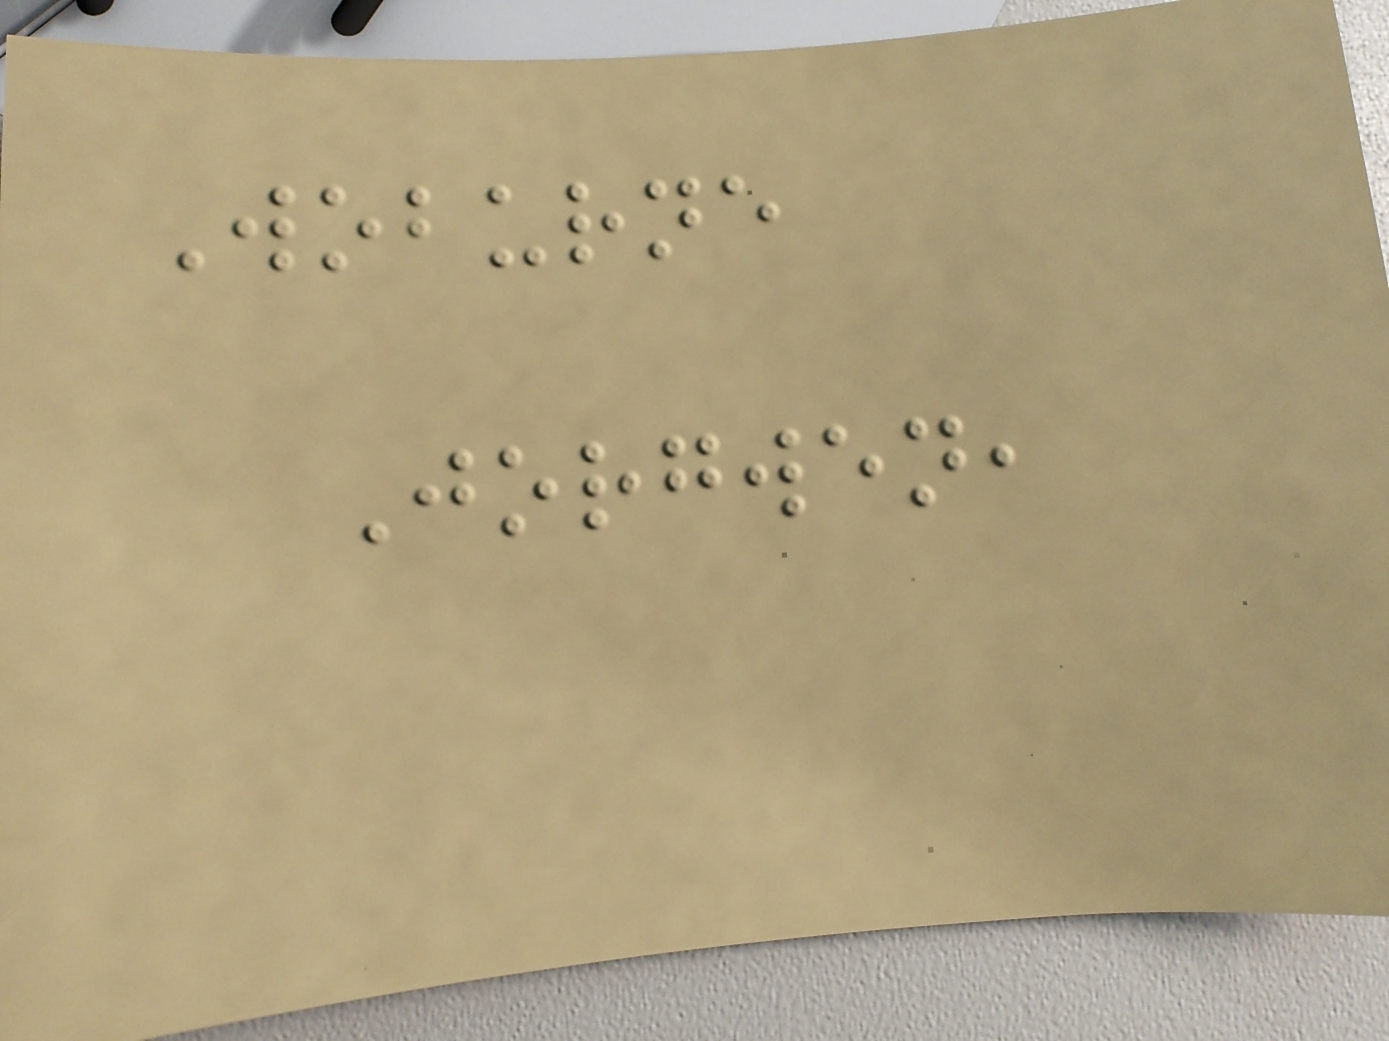Woburne
Jorgwen,
